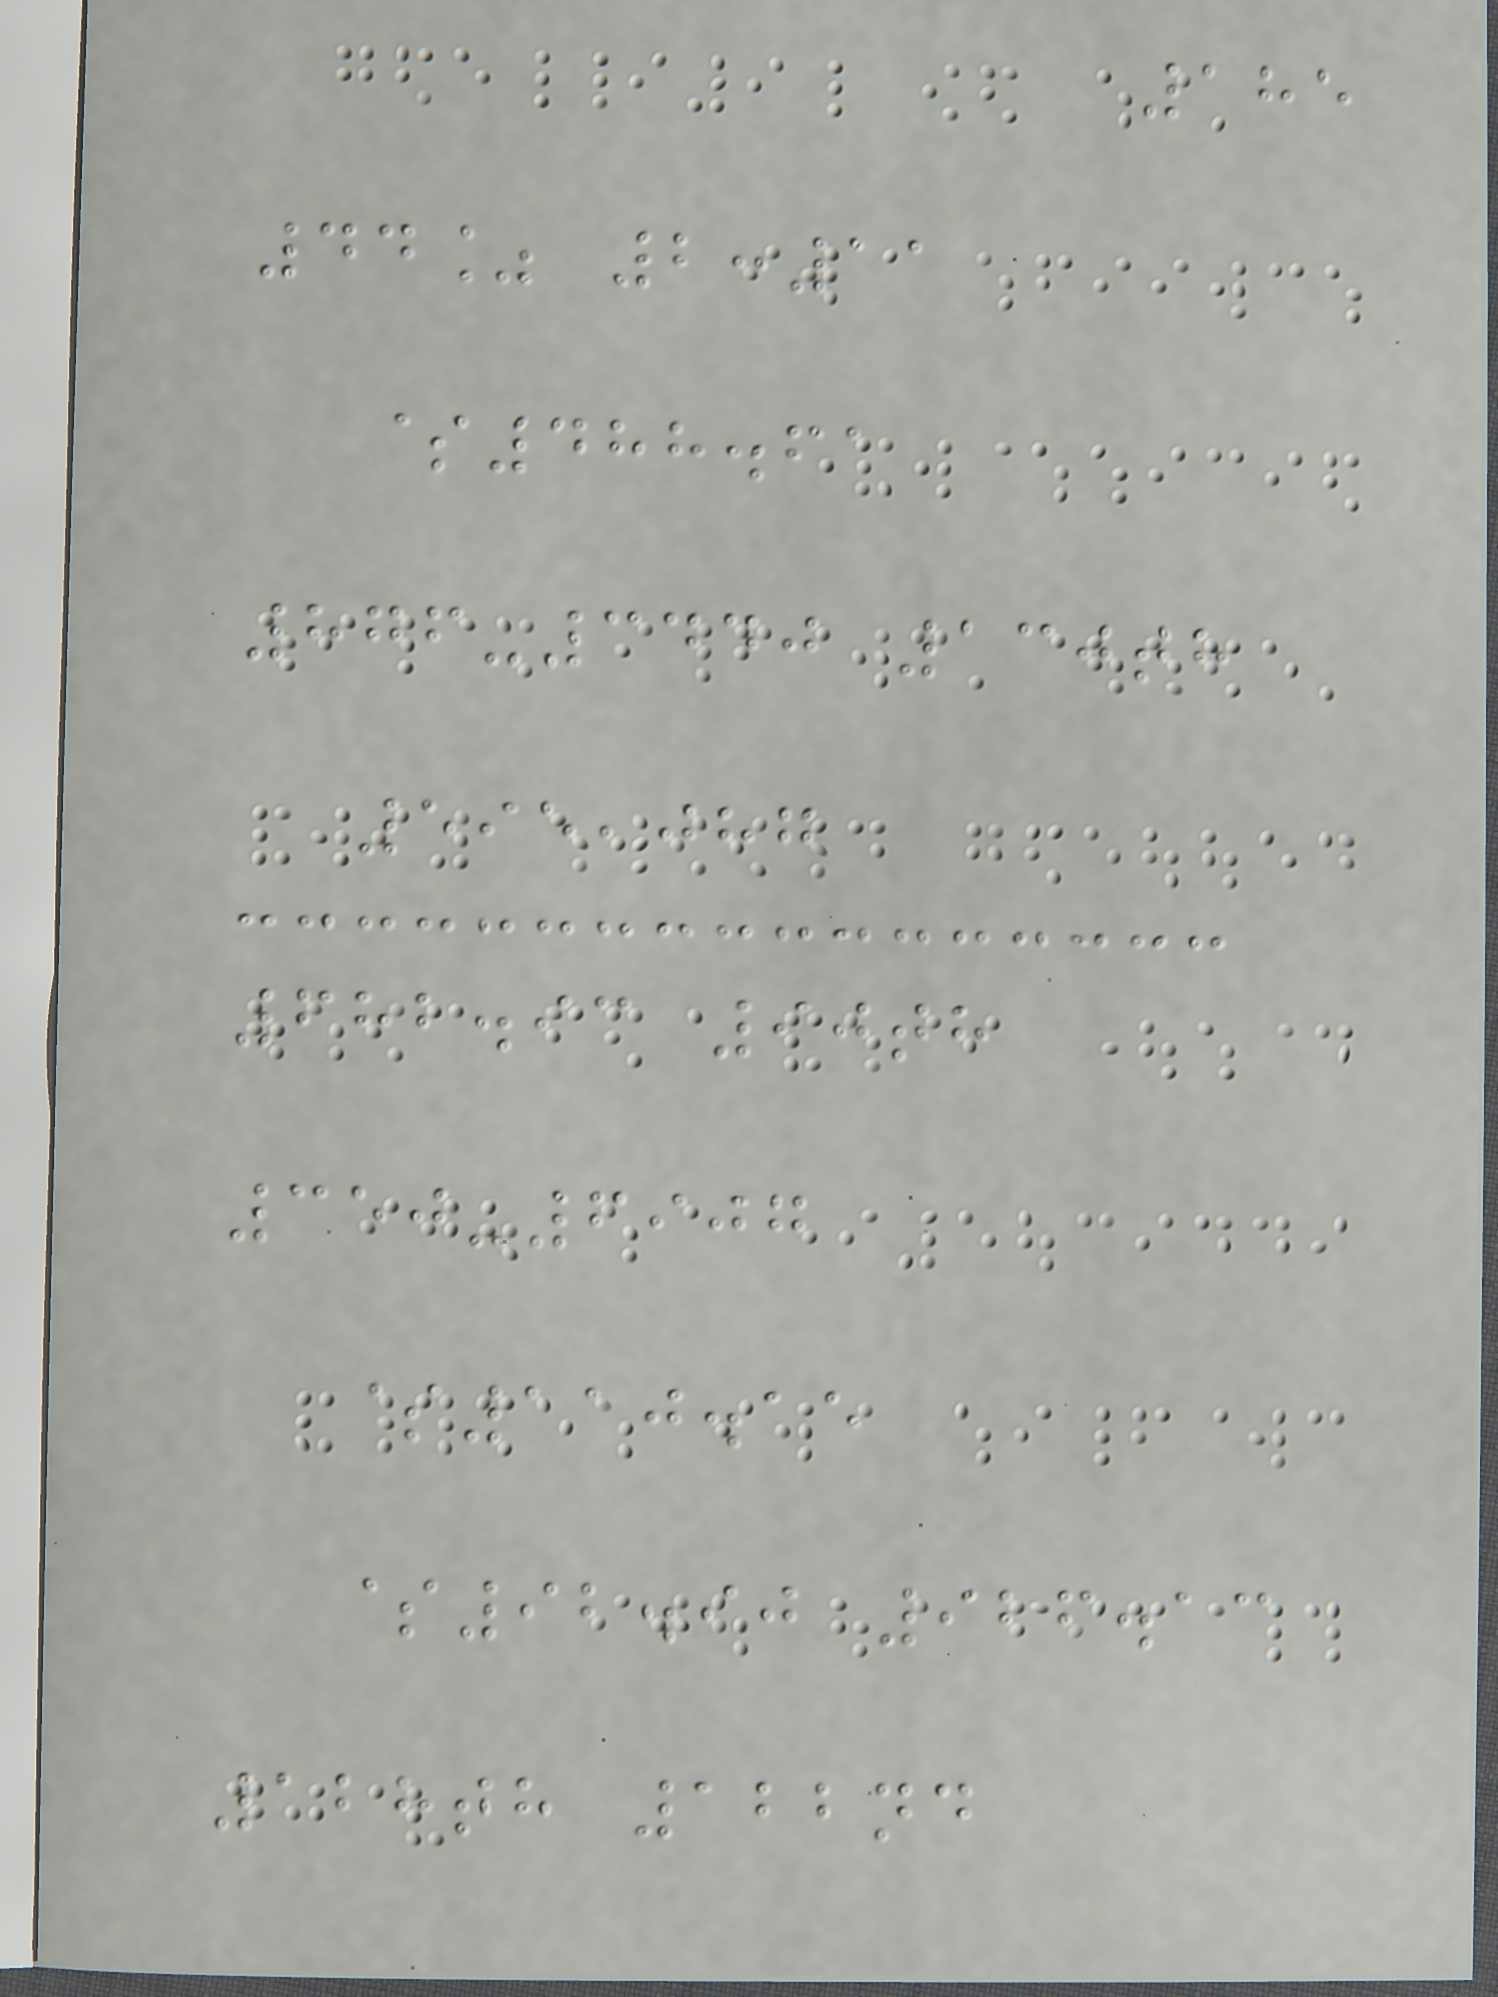185
44% 2:11
$488.61
876-3440 130th
595,087
682.93 90th
350-6907
$110.15
$92.90 926.13
128th 122nd
